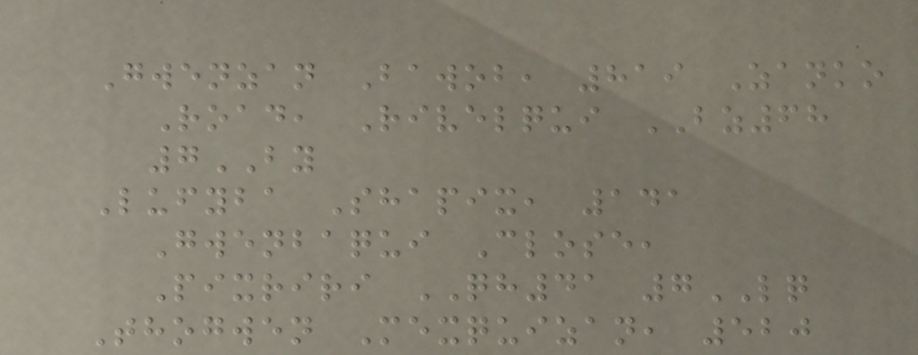Gwenzan Bawob, 819 Zanko
Road, Rivelqui BZ68
7BY
Lufyba Shapix, 141
Gwenbaqui Close,
Pixriri QH41 7LQ
Thogwen Mexquizan, 520
